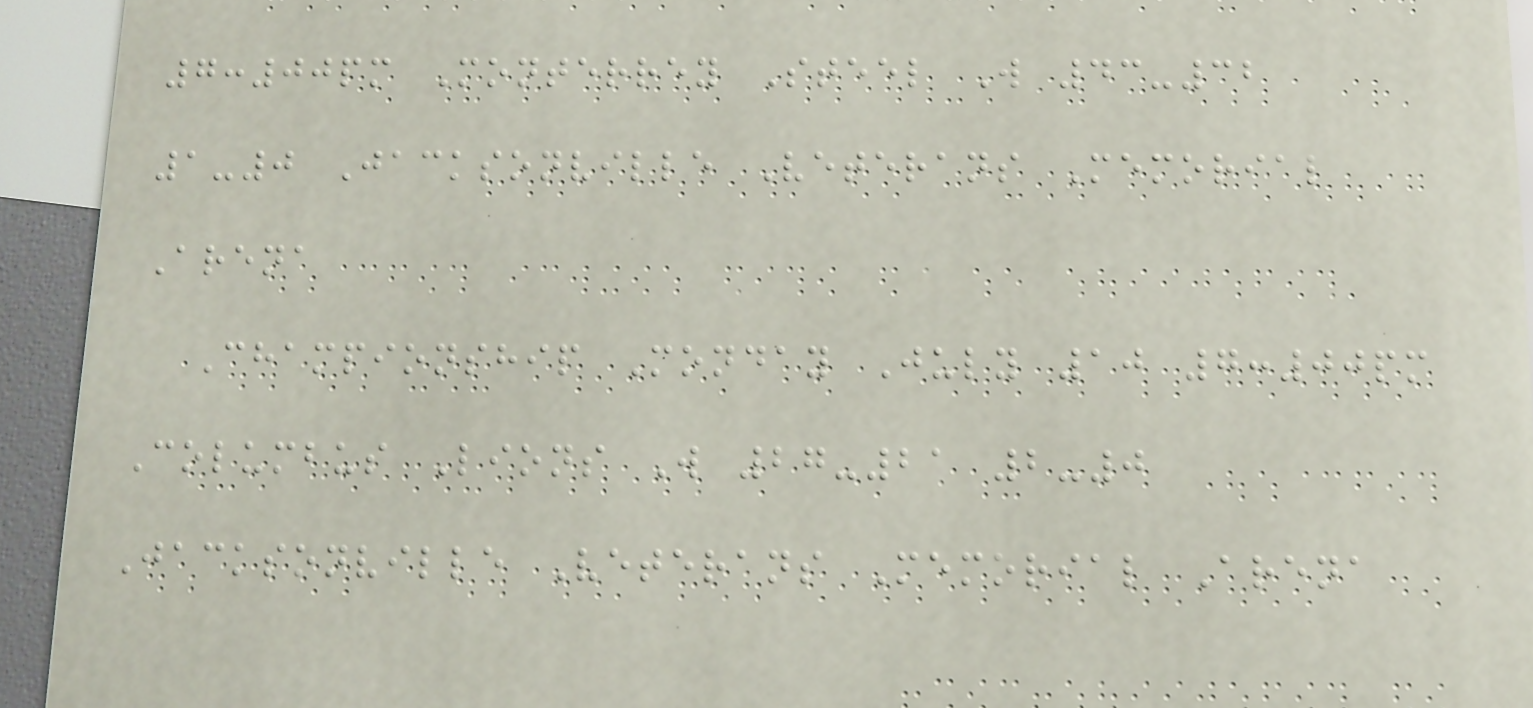7:00pm Monterrey Steel W 43-32
1-0 Jacksonville Veterans Memorial
Arena
Championship Monday July 10 7:00pm
Columbus Lions W 27-21 2-0
Jacksonville Veterans Memorial Arena
